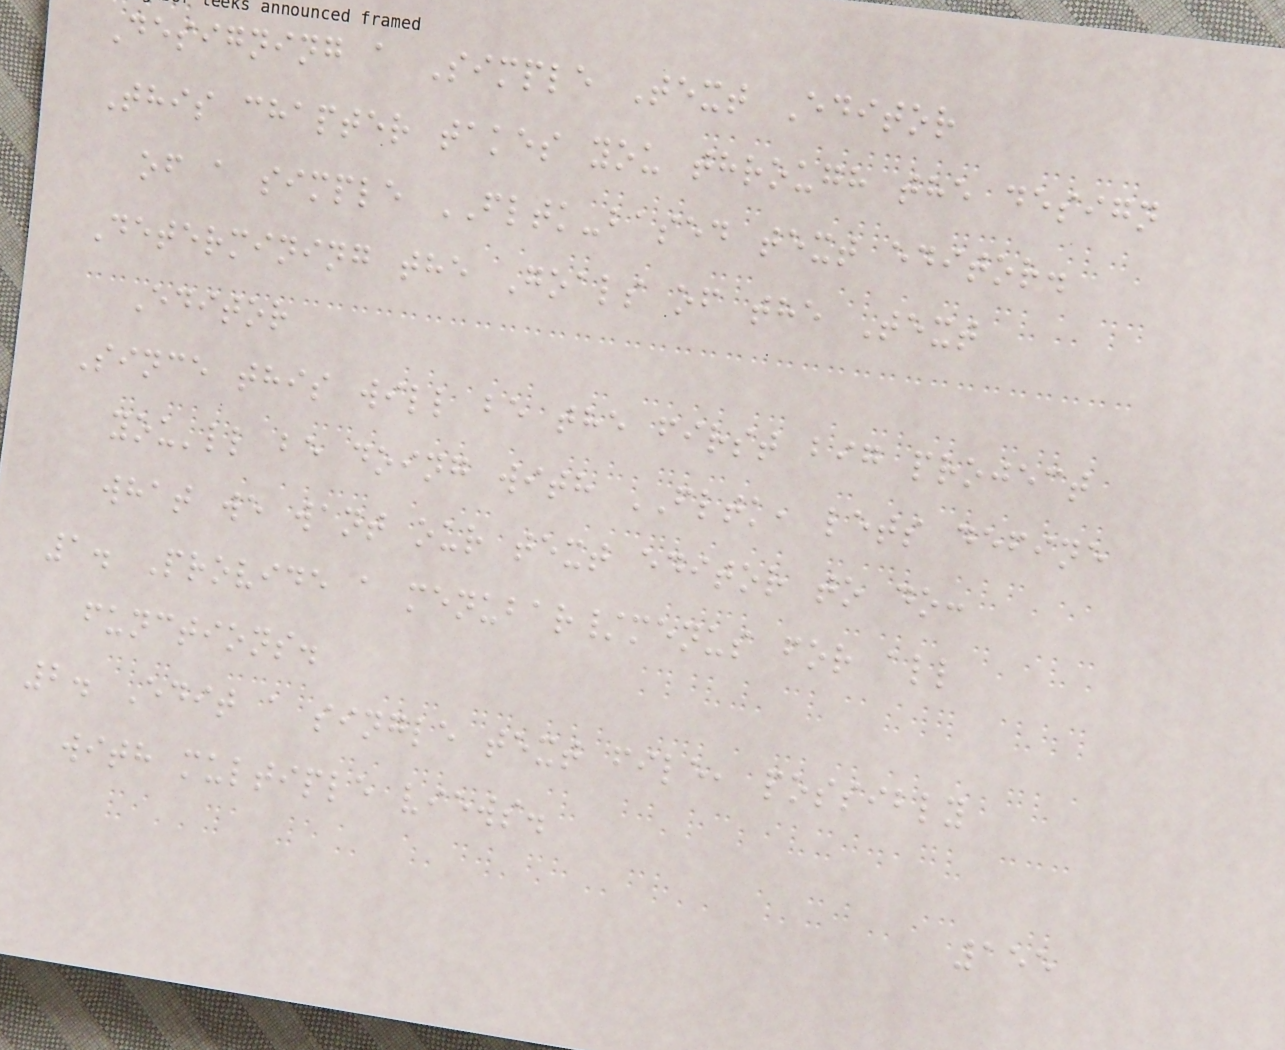Designing a Simple Text Editor
This chapter takes you through the design
of a simple FLTK-based text editor.
Determining the Goals of the Text
Editor
Since this will be the first big project
you'll be doing with FLTK, lets define
what we want our text editor to do:
1. Provide a menubar/menus for all
functions.
2. Edit a single text file, possibly
with multiple views.
155
